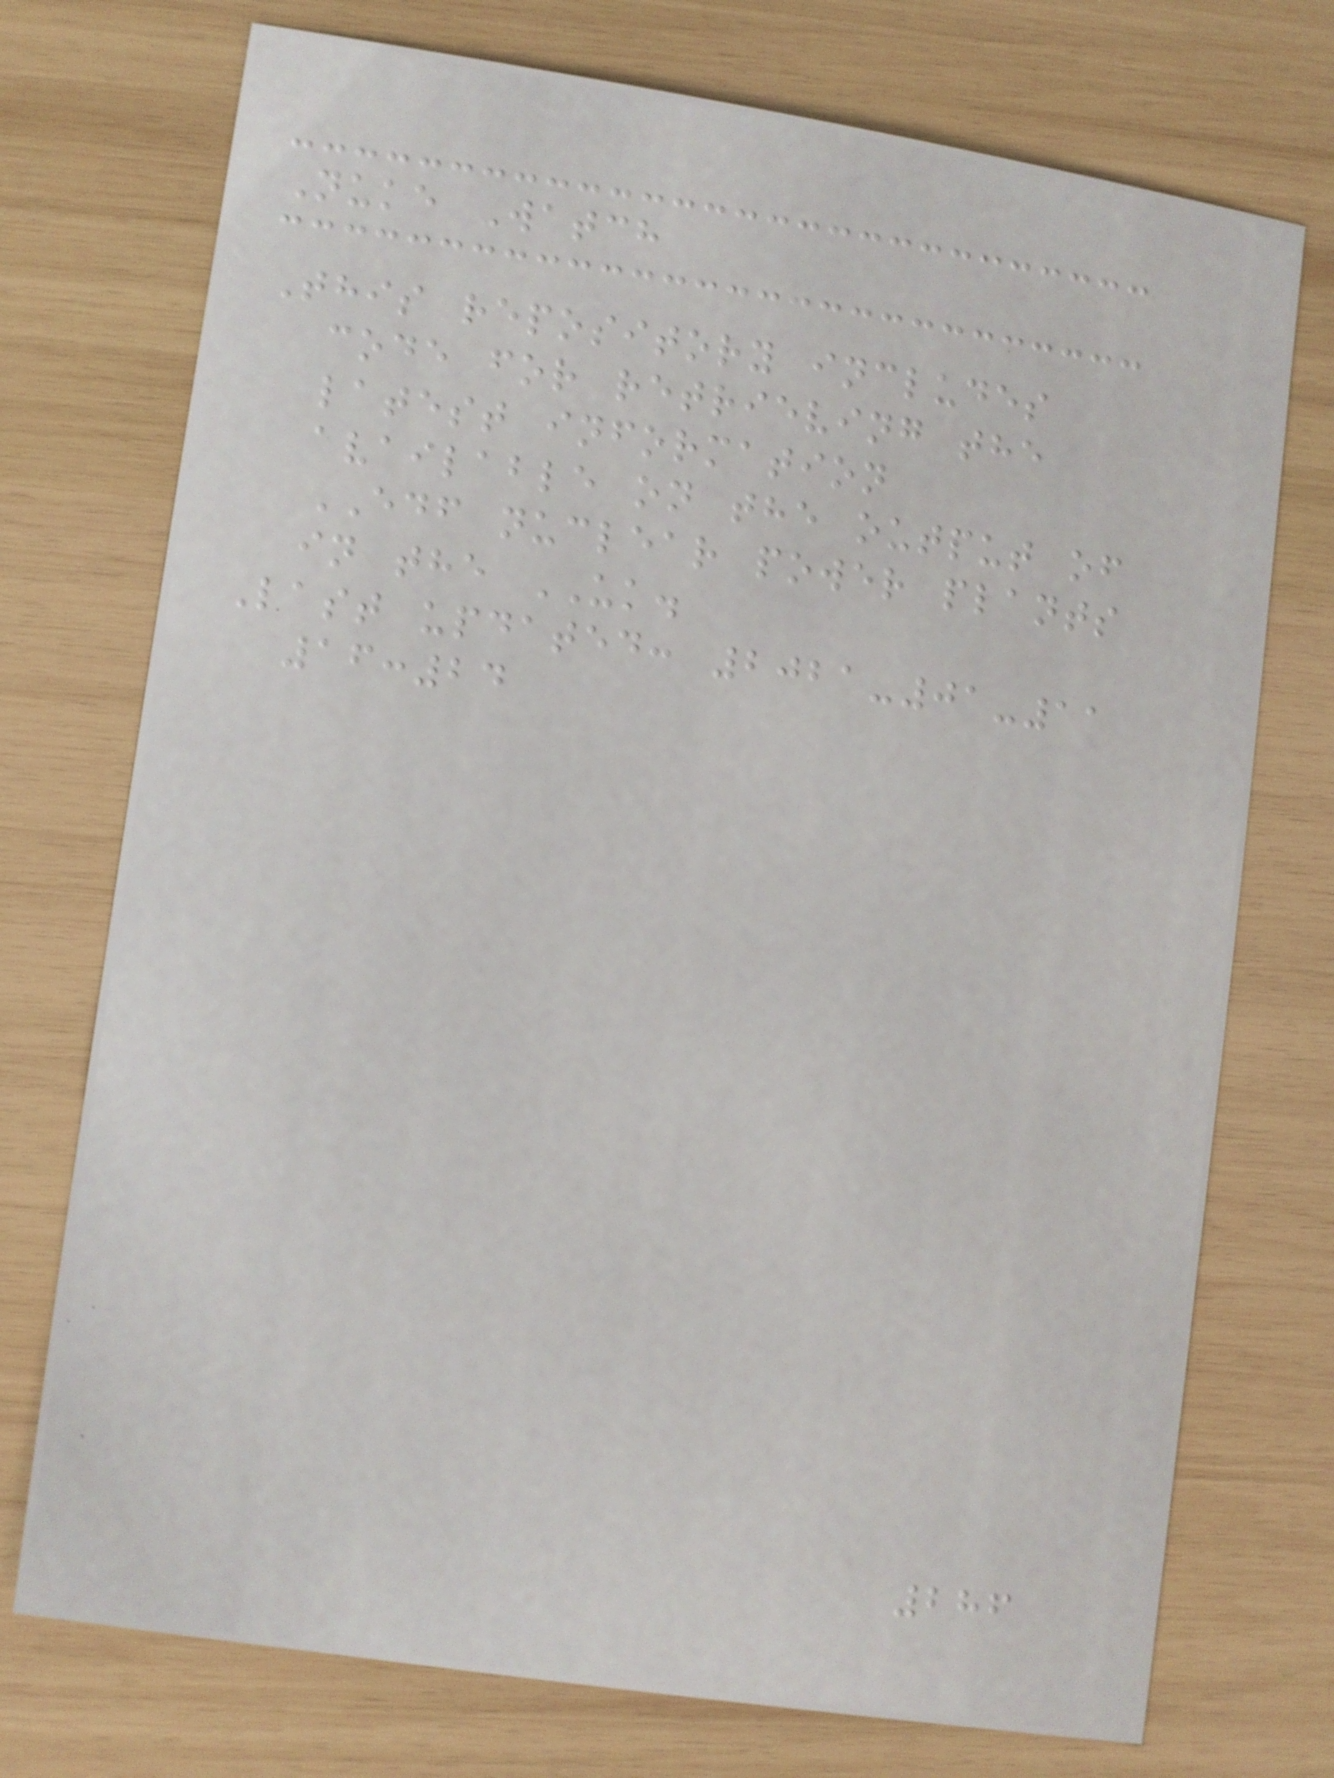Nuke Watch
This repository includes
code for retrieving the
latest information
available on the output of
EDF nuclear power plants
in the UK.
Last updated: 2021-01-11
16:24
286
